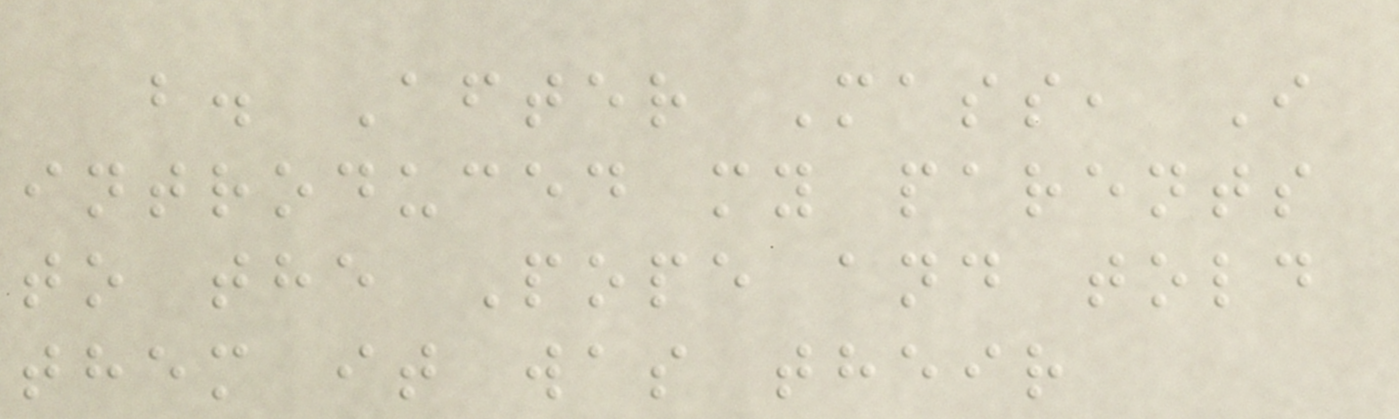b. After Mass, I
introduced my parents
to the Pope and told
them it was their
